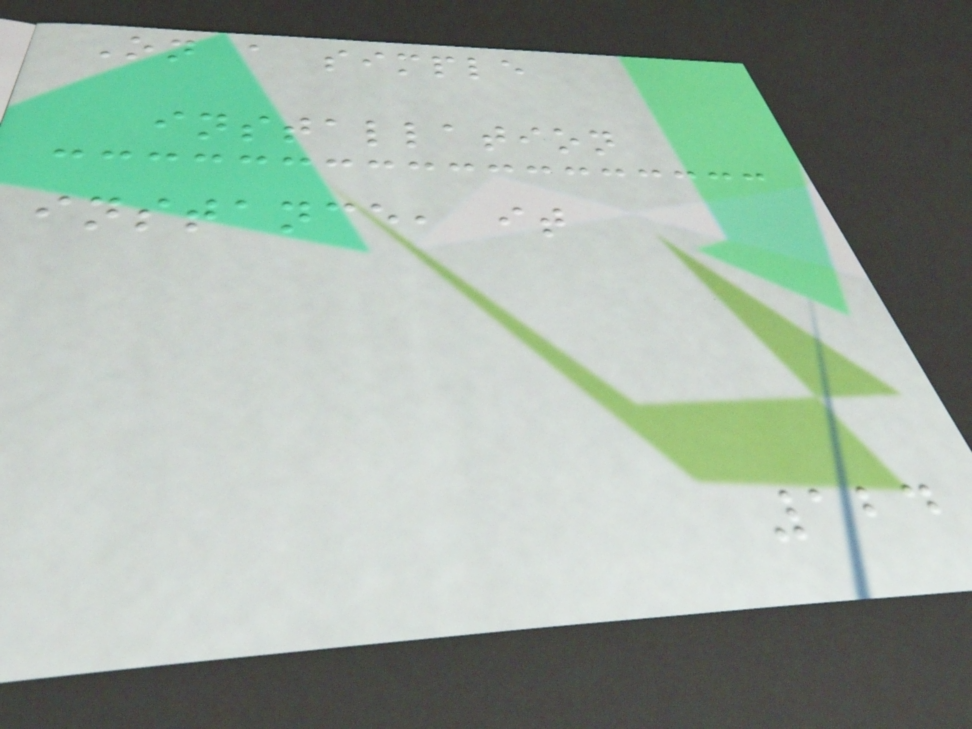On a simple
installation
instance, it
124
